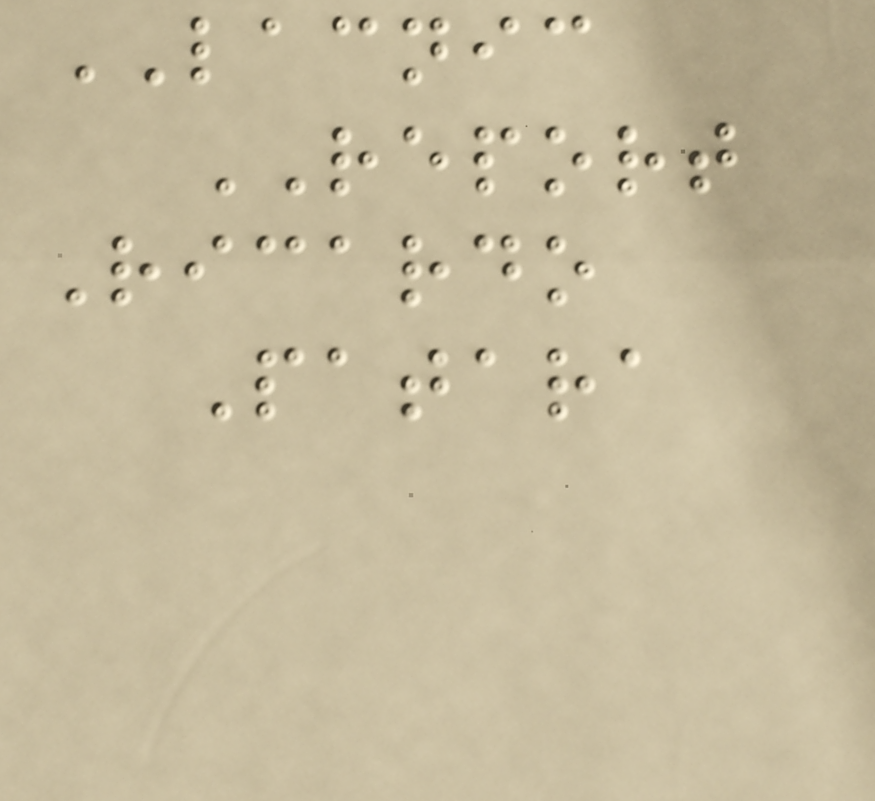LACNIC
REPORT
Ricardo
Patara
